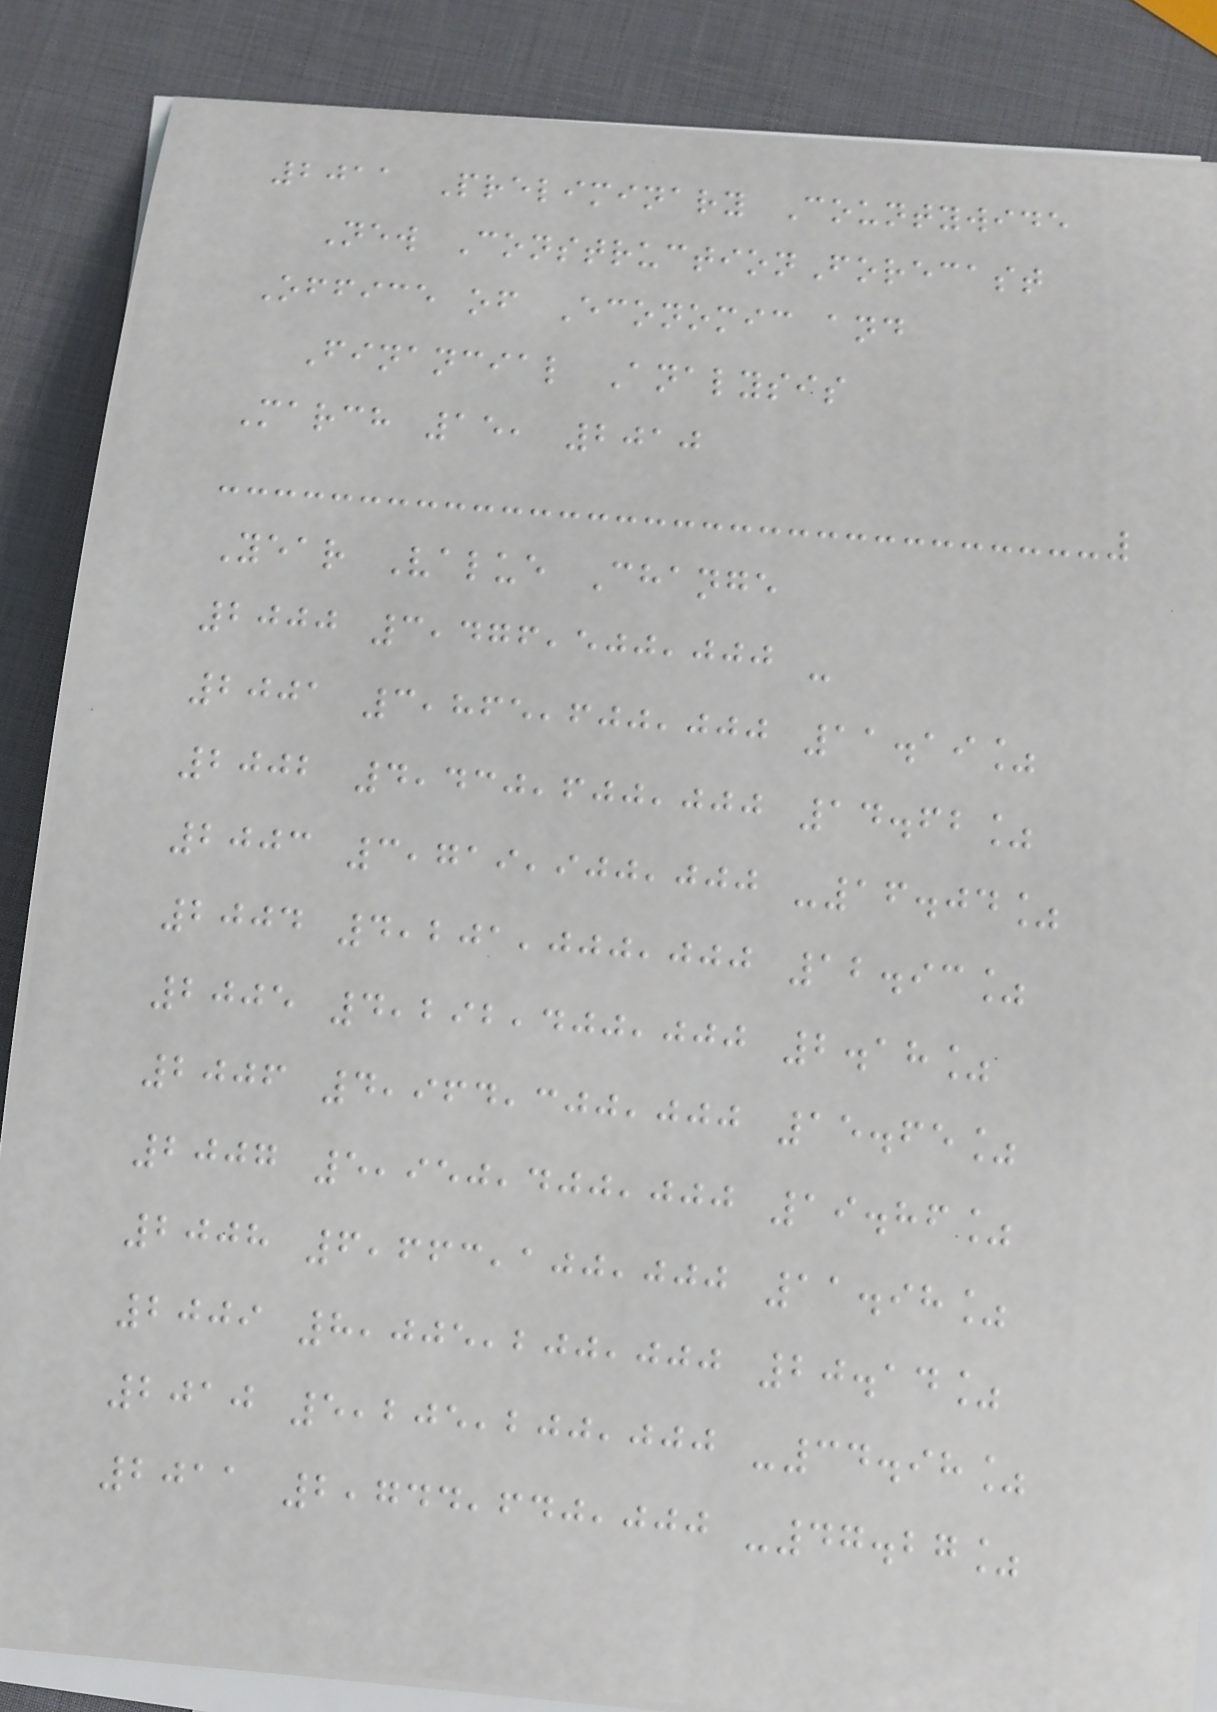2011 Preliminary Countywide
New ConstructionForecast
Office of Economic and
Financial Analysis
March 15, 2010
Year Value Change
2000 3,476,500,000 -
2001 3,865,600,000 11.19%
2002 4,430,600,000 14.62%
2003 3,719,900,000 -16.04%
2004 4,201,000,000 12.93%
2005 4,292,400,000 2.18%
2006 4,964,300,000 15.65%
2007 5,950,400,000 19.86%
2008 6,663,100,000 11.98%
2009 8,005,200,000 20.14%
2010 5,205,200,000 -34.98%
2011 2,744,640,000 -47.27%
